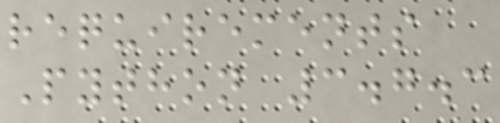requirements
Python 3.7.3
